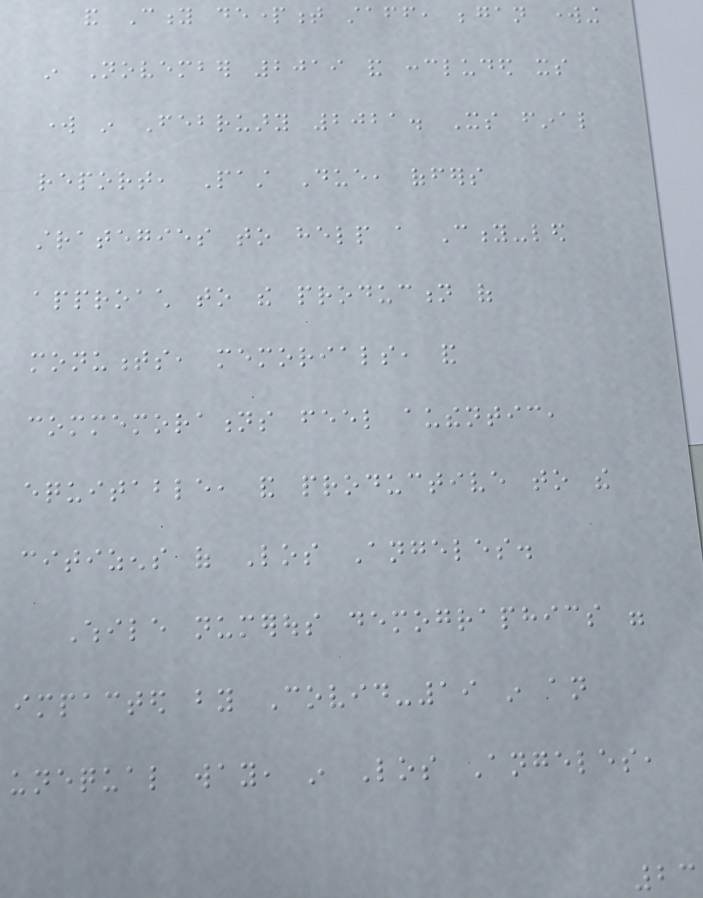and City department staff, began working
in November 2019 and concluded its
work in February 2021. Its final
report, Past Due, offers
strategies to help a City-led
approach to the production of
monuments, memorials, and
commemorations feel authentic,
equitable, and productive to the
citizens of Los Angeles.
While numerous demographics were
impacted by Covid-19 in an
unequal way, in Los Angeles,
23
